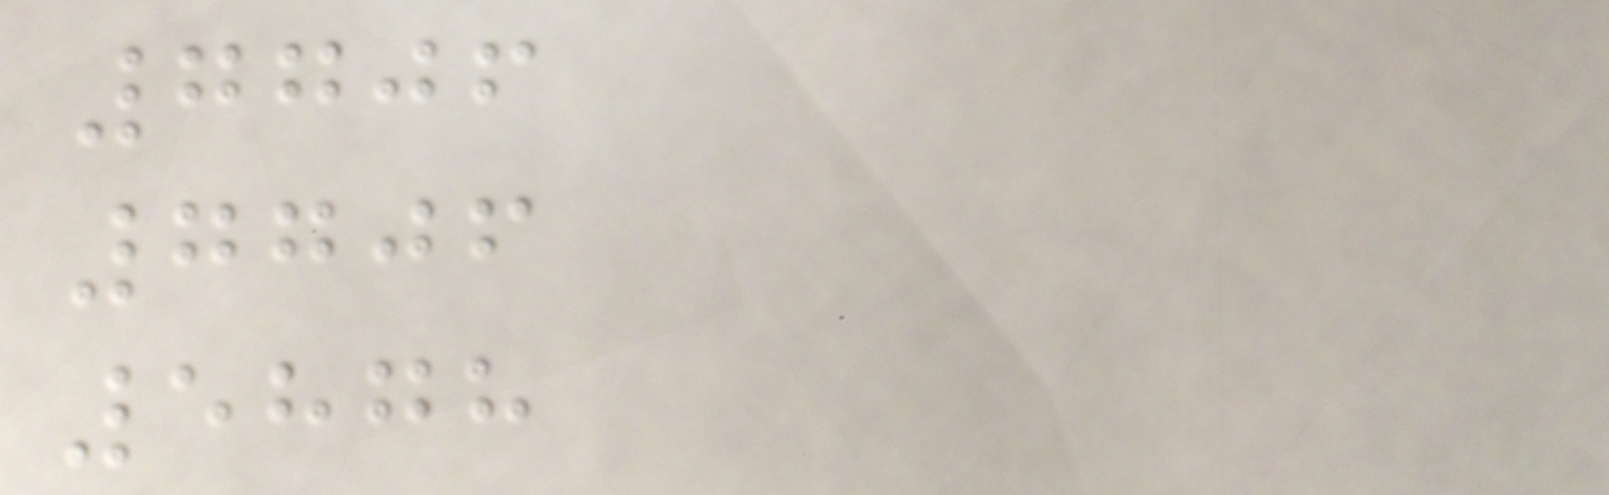7706
7706
5878
